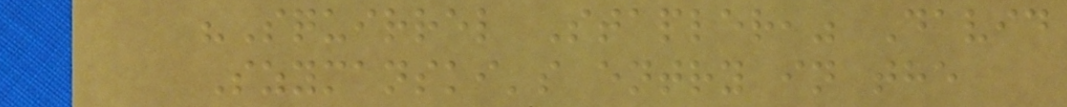"Squirrel Stapler," David
Szymanski's entry in the
